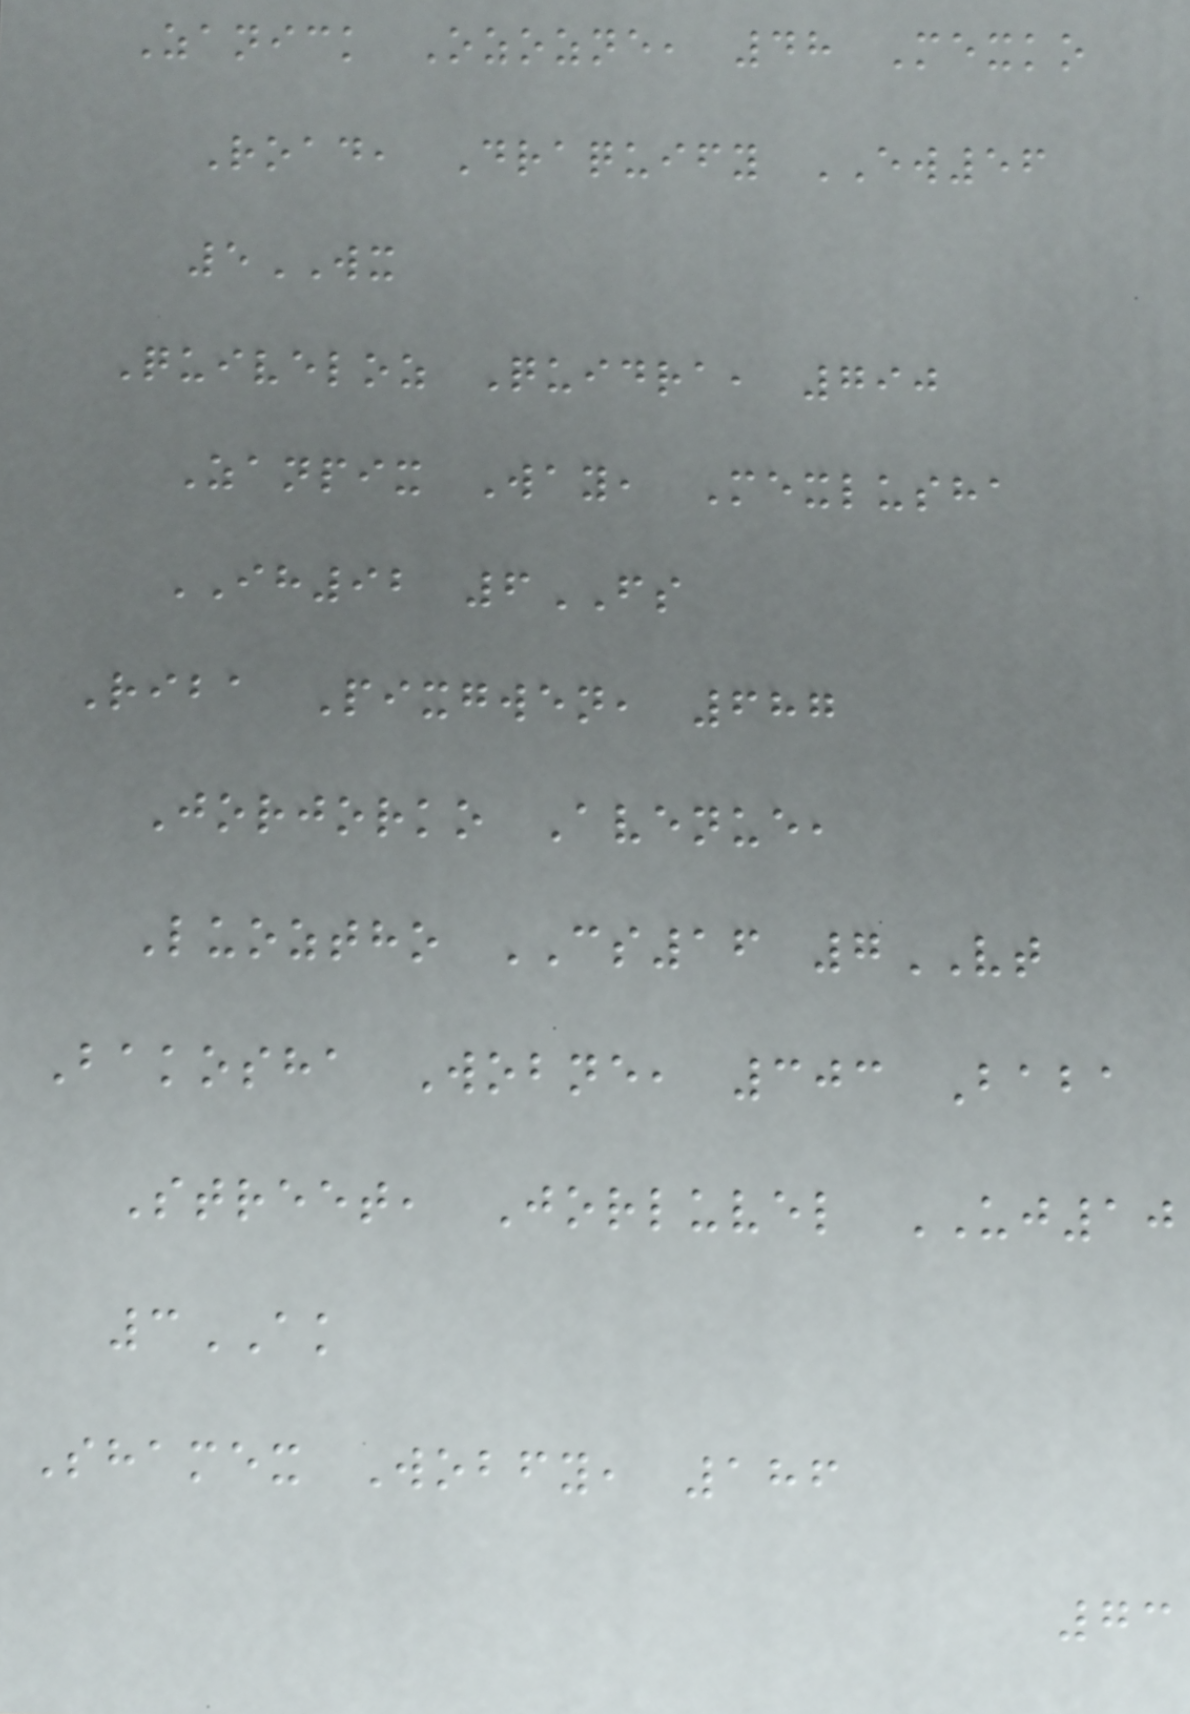Zanick Ozozne, 48 Mexko
Road, Draquify EW56
5WX
Quiveloz Quidra, 790
Zanpix Way, Mexlusha
IH92 6FS
Riba Pixgwen, 687
Jorjorko Avenue,
Luoztho CS16 7VT
Bakosha Wobne, 303 Baba
Street, Jorluvel UJ10
3AK
Shamex Wobfy, 186
73
